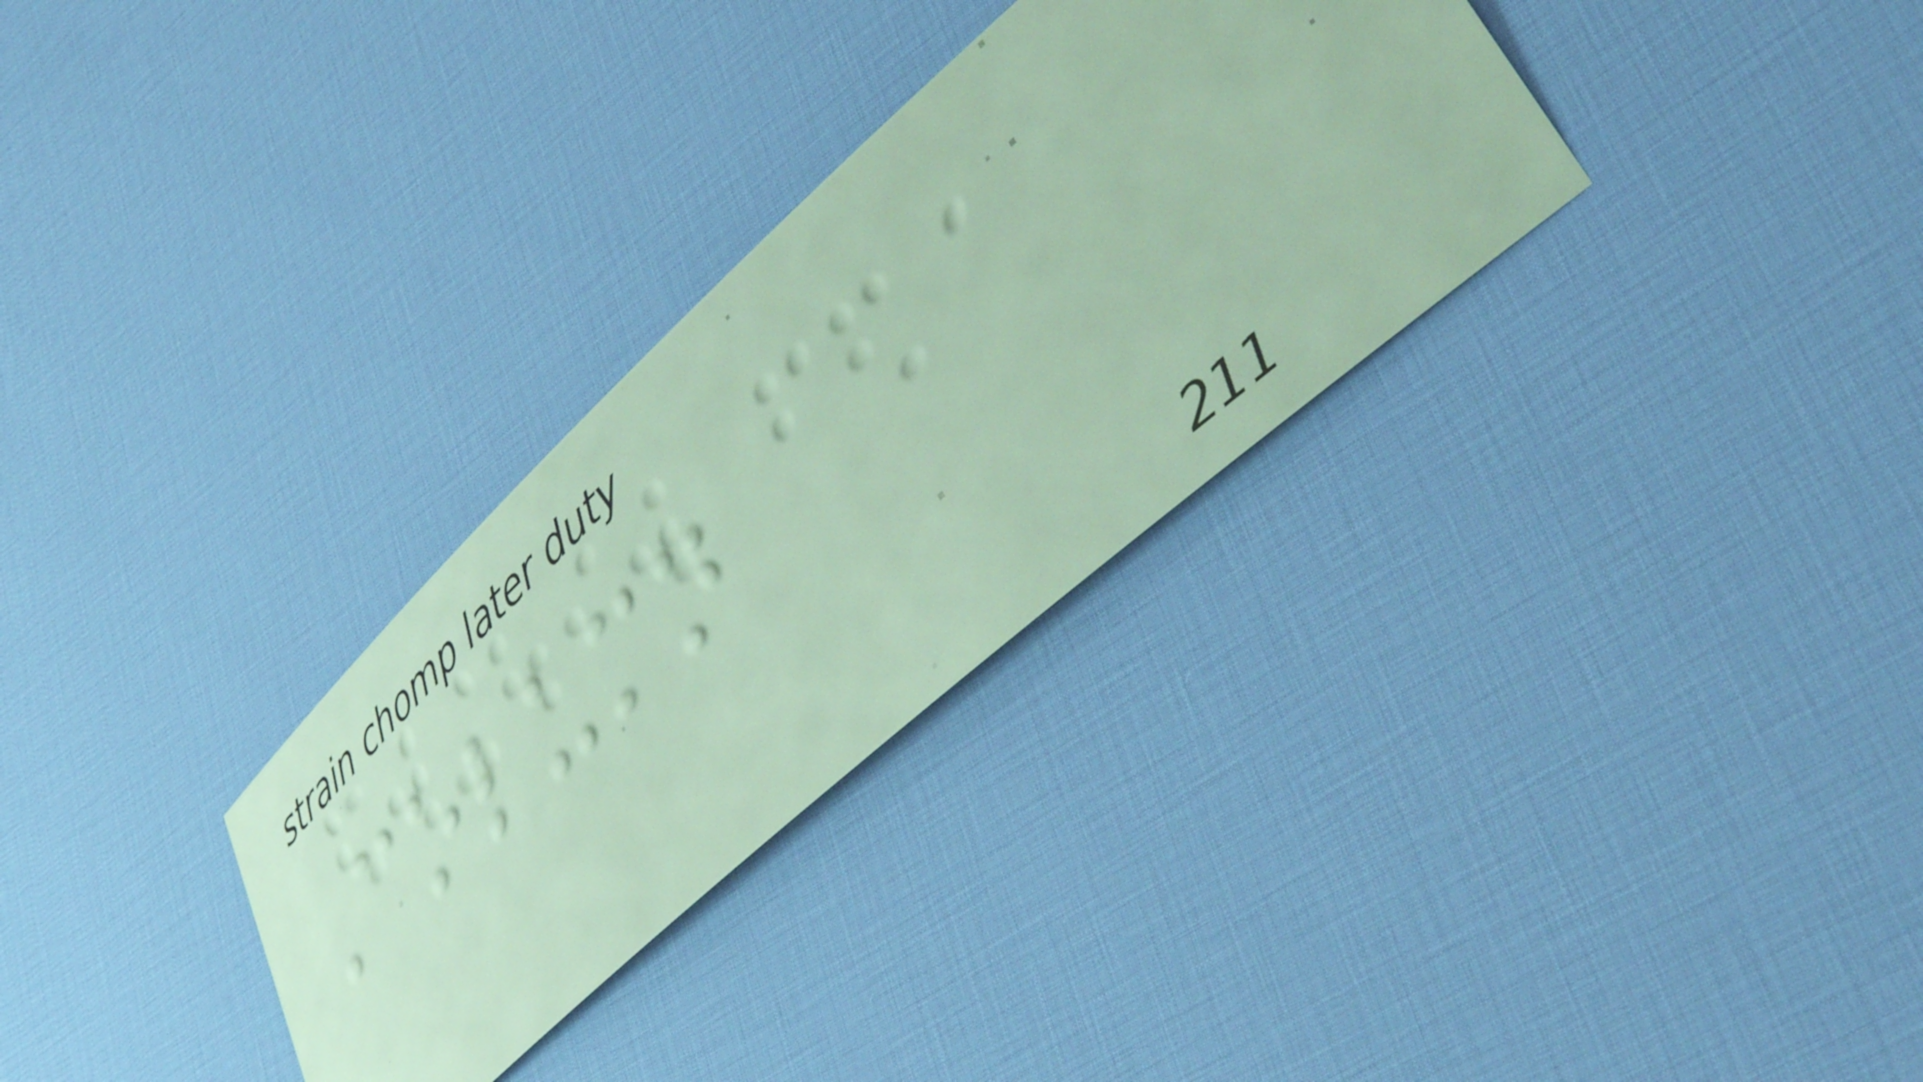Column
